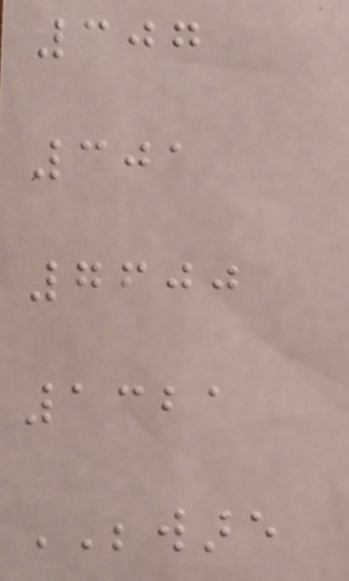307
301
7600
1321
BEWARE
